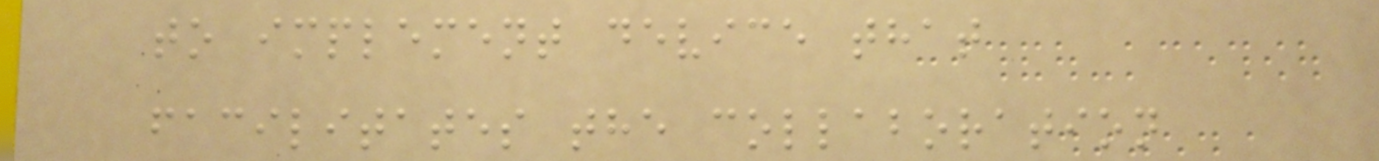to implement device that
facilitates the collaboration
